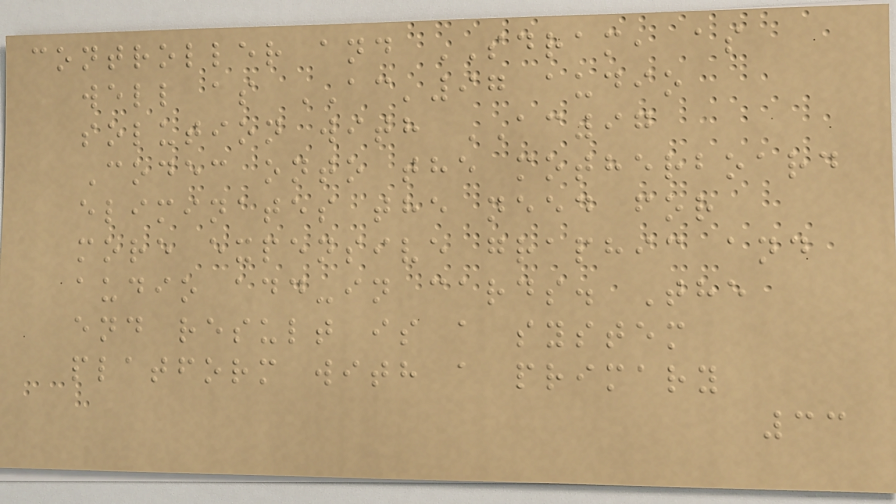controller and SDRAM, as
well as AC'97 audio
solution with AC97
Codec onto the motherboard
eliminates the need for
more expensive graphic and
audio add-in cards. The
end result is a system
platform with a primary
33
